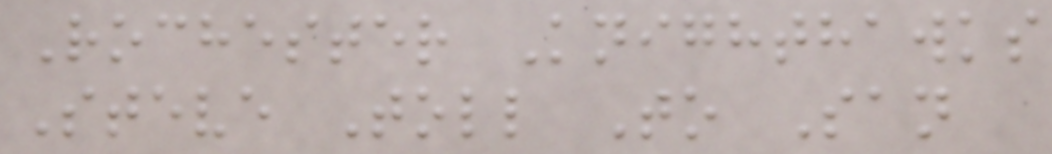Rochester Knighthawks
Steve Toll To San
